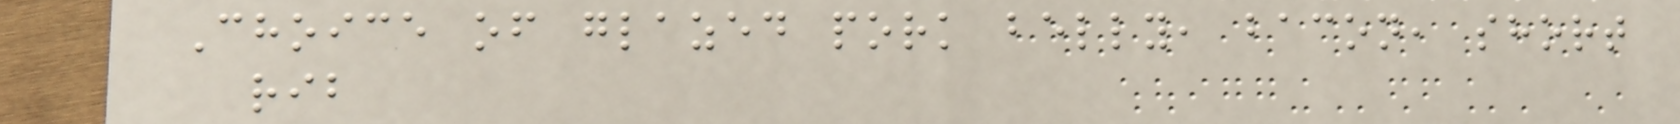Choice of glazed pork belly, bacon, short
rib
